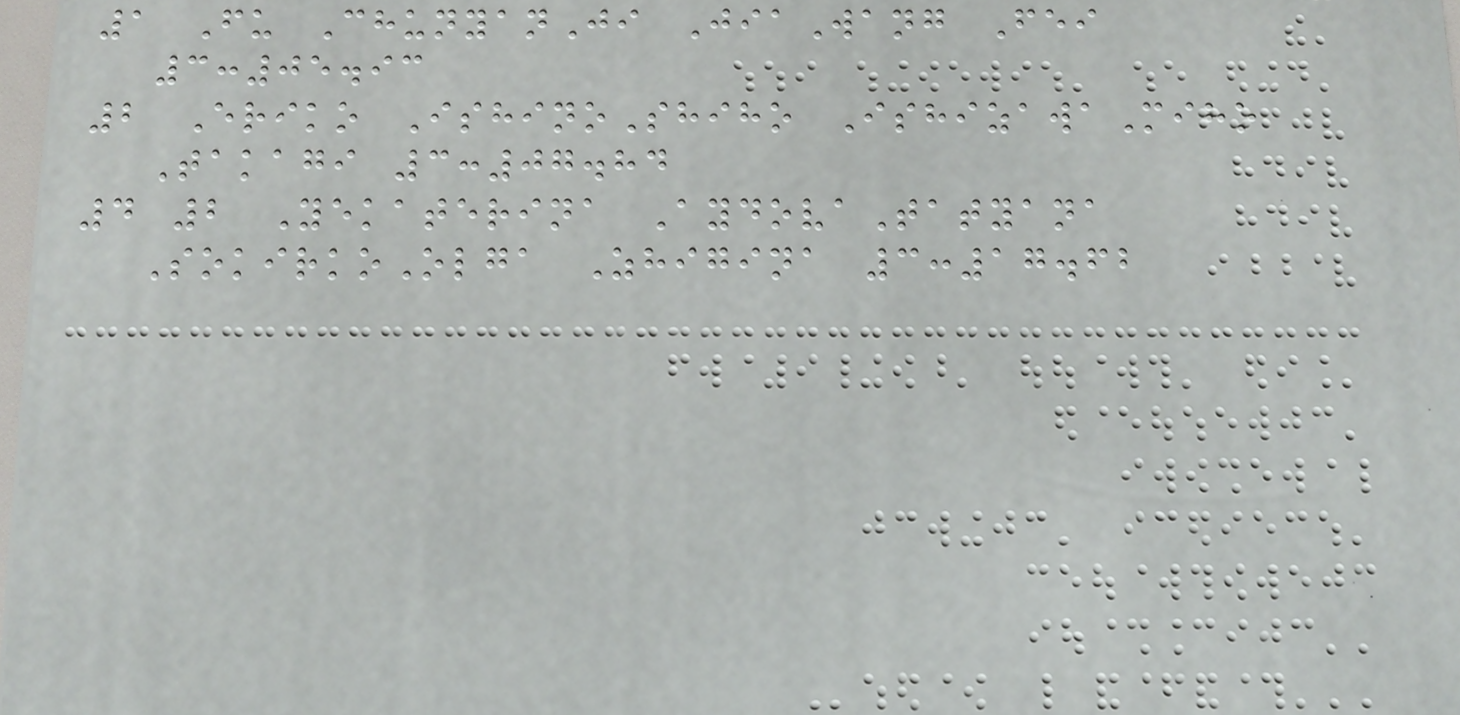1 Fu ChunyanJi JiaWang Fei
3:05.93
2 Eriko IshinoShiho IshizawaMiho
Takagi 3:07.84
4 2 Yekaterina AydovaTatyana
SokirkoOlga Zhigina 3:17.62
